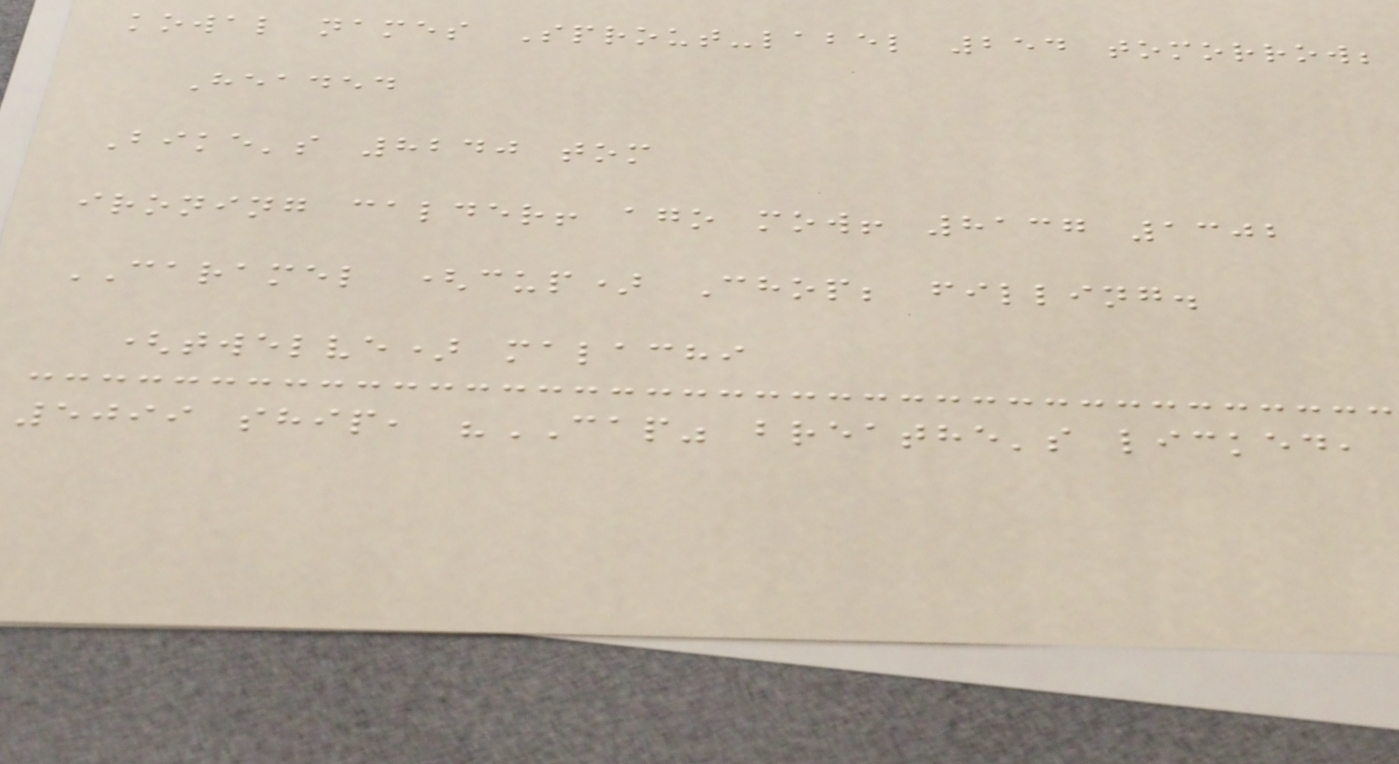kowal names Sprout-label 254 tomorrow;
Headed
Bike's 8240 tom
ironing calder! ago mow! 8137 1302
CARAMEL (cup) Chop; filling.
(twelve) malachi
5099 ship, "CAP" breathe's licked,
